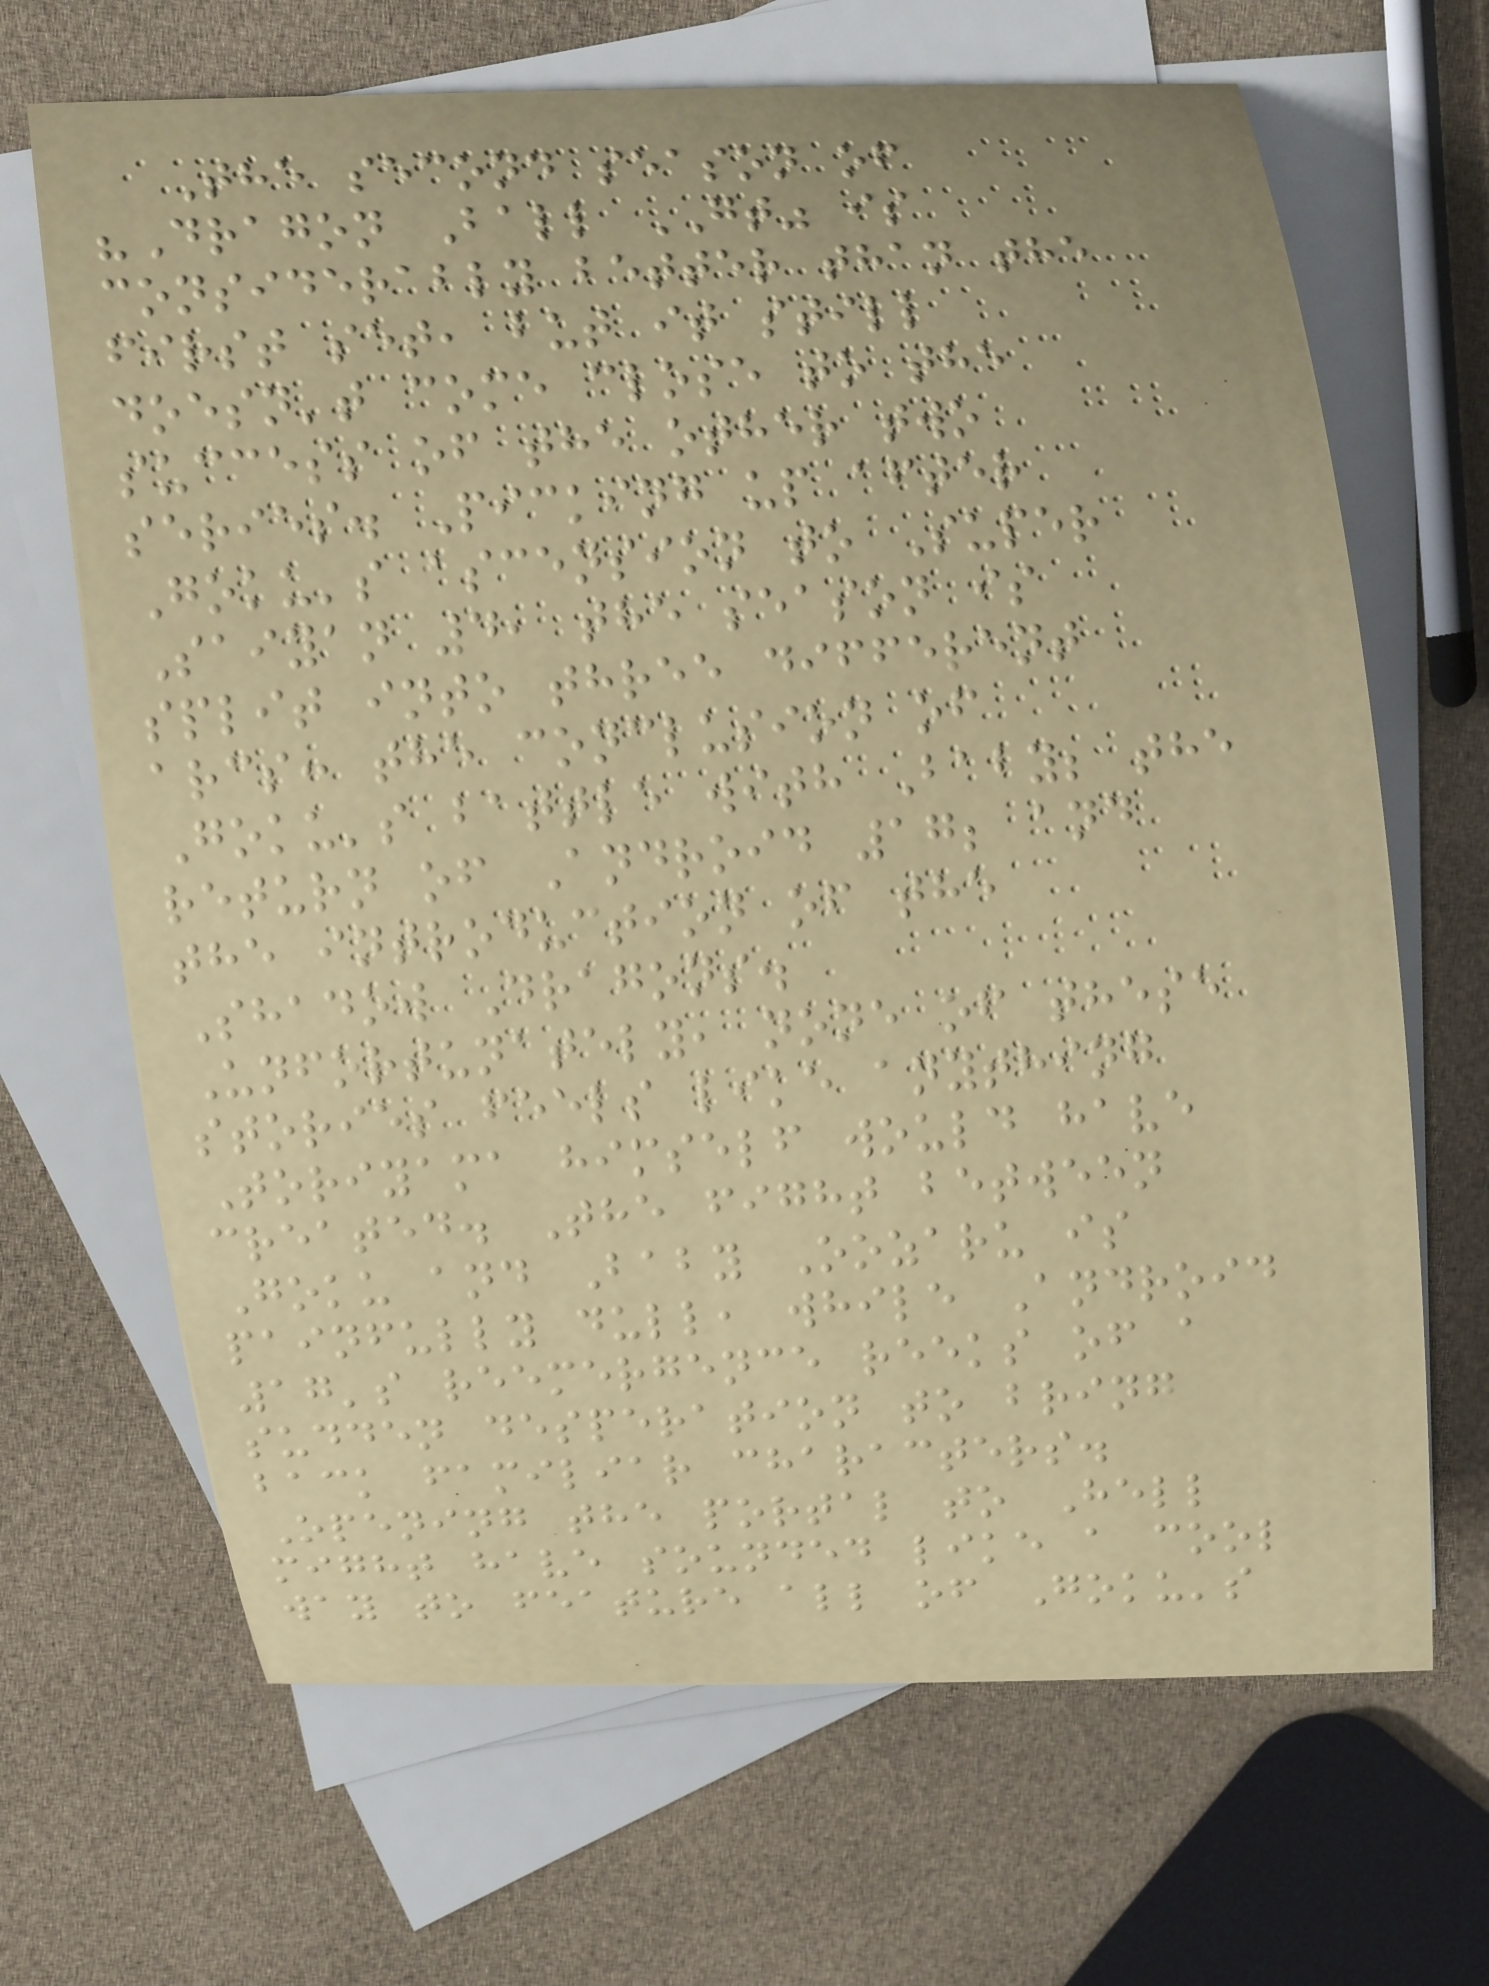The second season of
"Dragon Ball GT" is
considerably better than the
first set, but it still
doesn't come close to the
success of the other two
series. Picking up after
Goku's ascension to Super
Saiyan 4, the season is
split into three different
arcs: the conclusion of
Goku's battle with Baby; the
return of Android 17; and
the introduction of the
Shadow Dragons.
Unfortunately, none of these
stories feels like anything
Toriyama himself would have
created. The fight between
Goku and Baby Oozaru is
painfully dull, while Android
17's reemergence reeks of a
sudden desperation to bring
back familiar characters.
Opening the portal to Hell
might have sounded like a cool
way to feature all of Goku's
